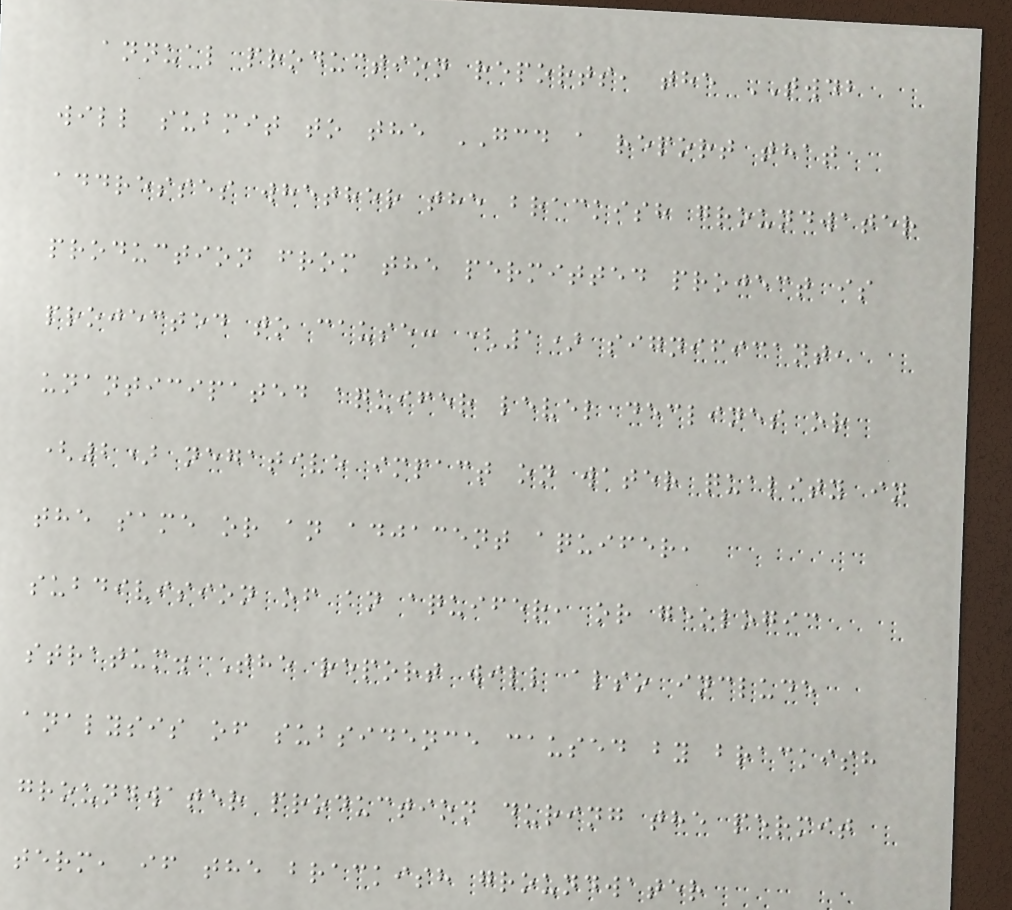annual production reports, the TWDB
will submit to the GCD a report that
addresses whether the brackish groundwater
production from the permitted project is
projected to cause: (1) significant,
unanticipated aquifer level declines or
(2) negative impact on water quality in
the same or an adjacent aquifer,
subdivision of an aquifer, or geologic
stratum. The report will also include
analysis of subsidence caused by brackish
groundwater production during the permit
term, if the brackish groundwater
